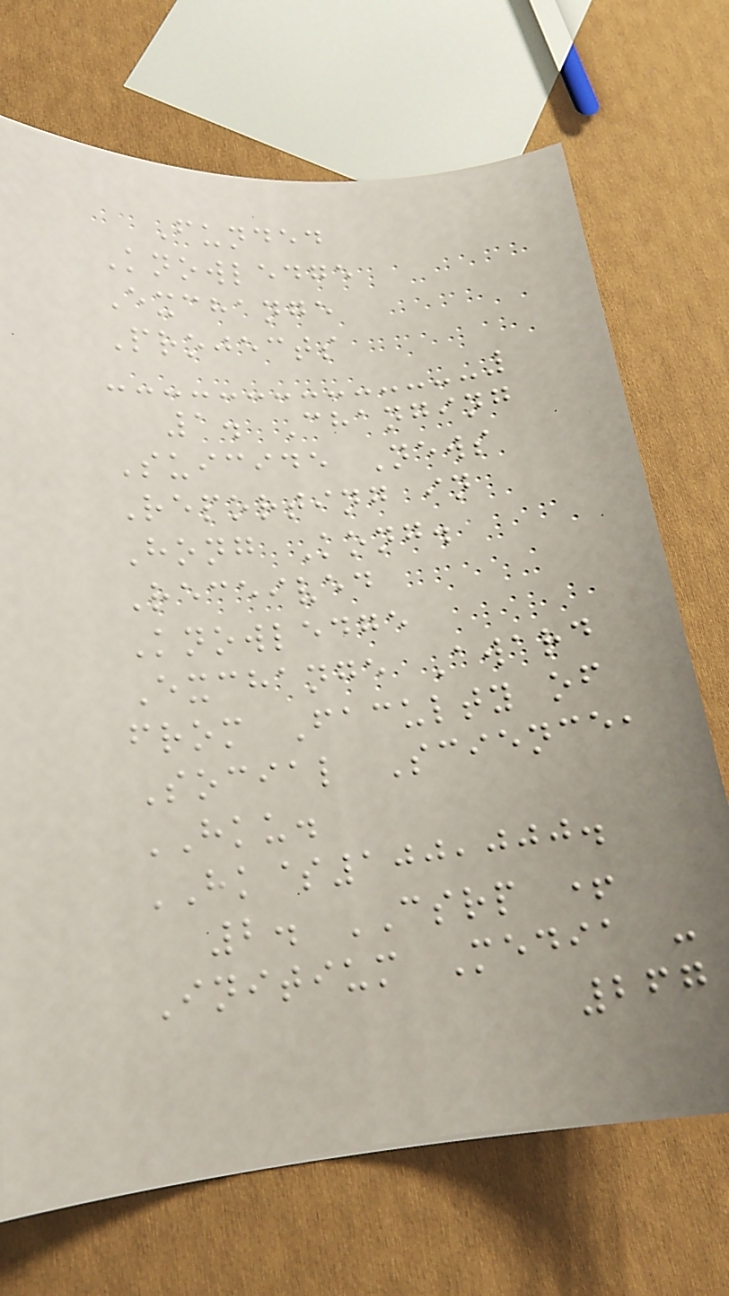Funded
Knowledge
Exchange
Projects
1. Changing
Suicide News
Reporting in
Hong Kong.
Received
Knowledge
Exchange Award
from Faculty of
Social Science,
HKU.
HK$100,000.
2. CSRP +
Initium Media -
267
